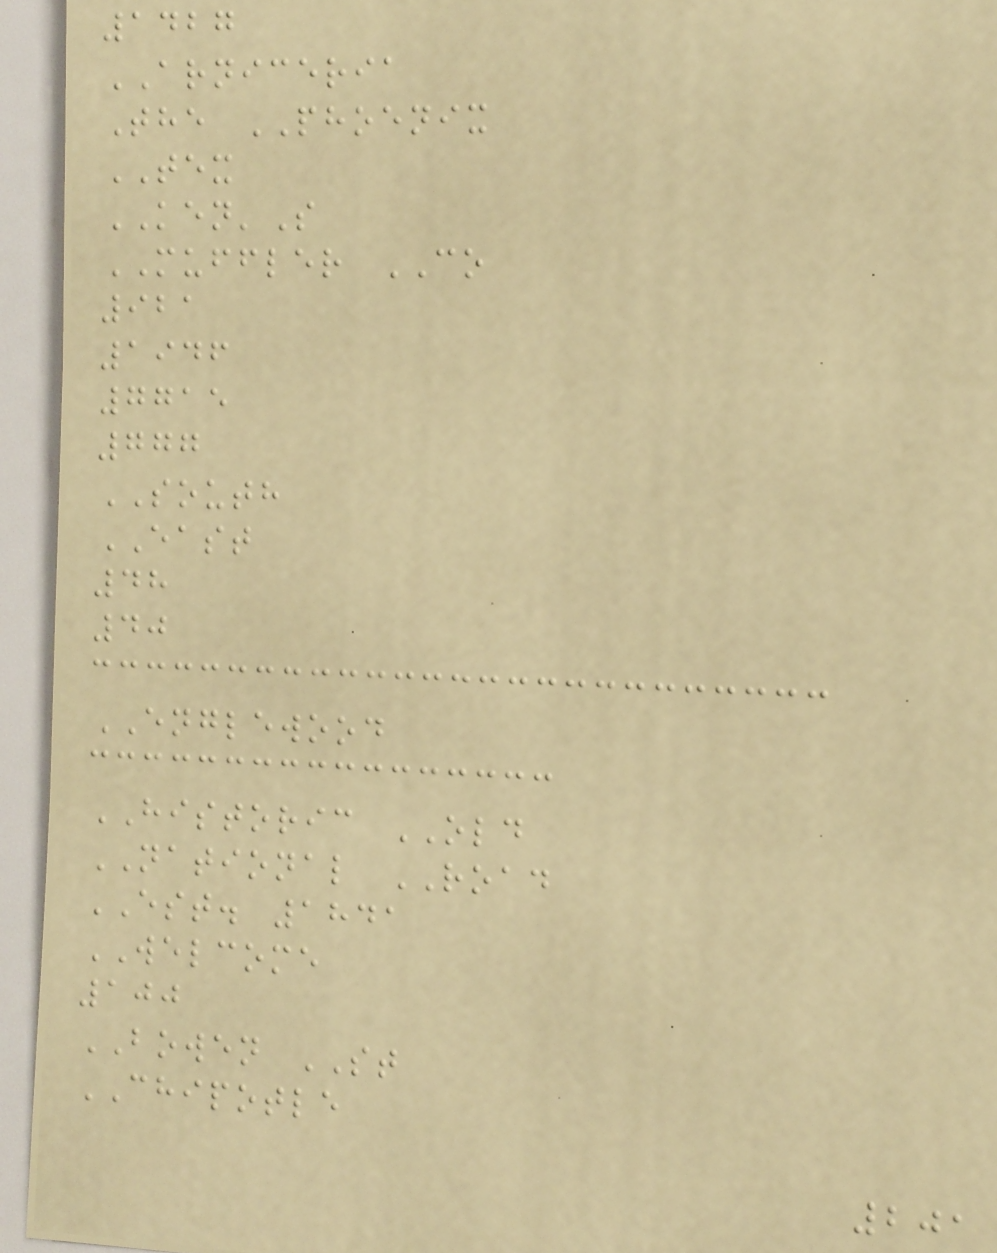1427
ARNICERIA
The PHOENIX
TEX
KEN'S
MUFFLER CO
921
1946
7715
777
SOUTH
EAST
48
40
ENGLEWOOD
HISTORIC OLD
NATIONAL ROAD
EST. 1841
WELCOME
100
BOWEN ST
CHIPOTLE
201
